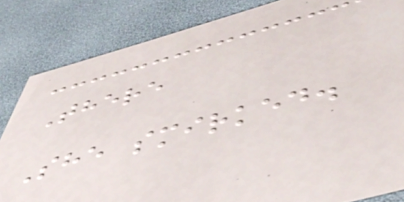There
She smirked.
